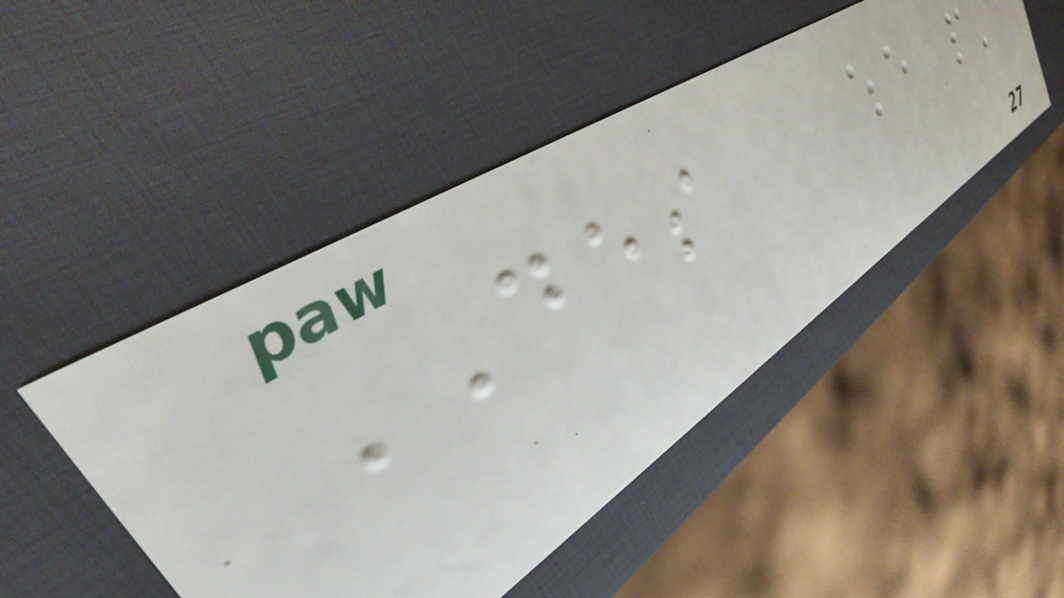DES
